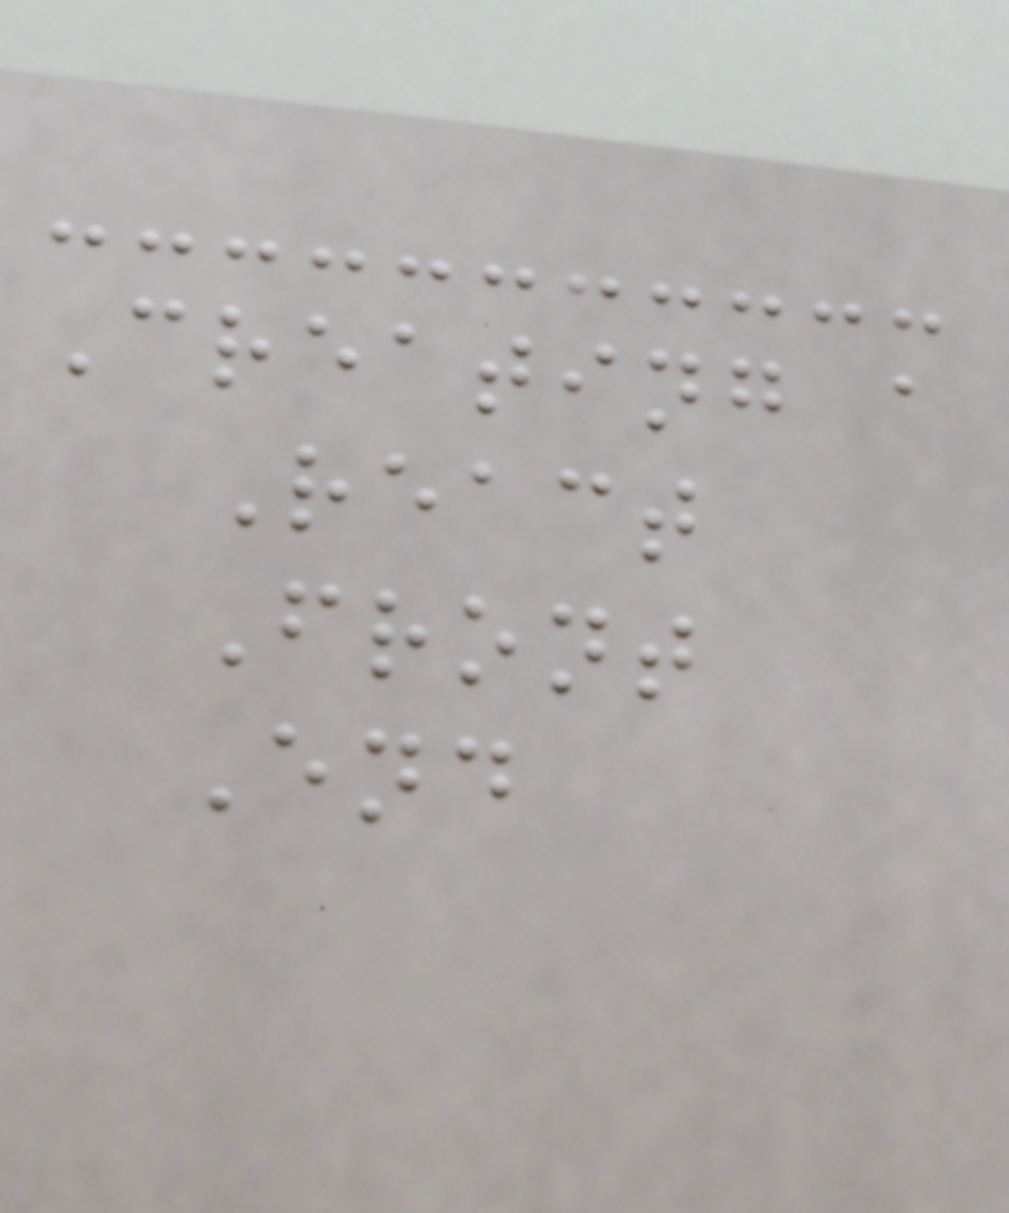Creating a
React
Front
End
